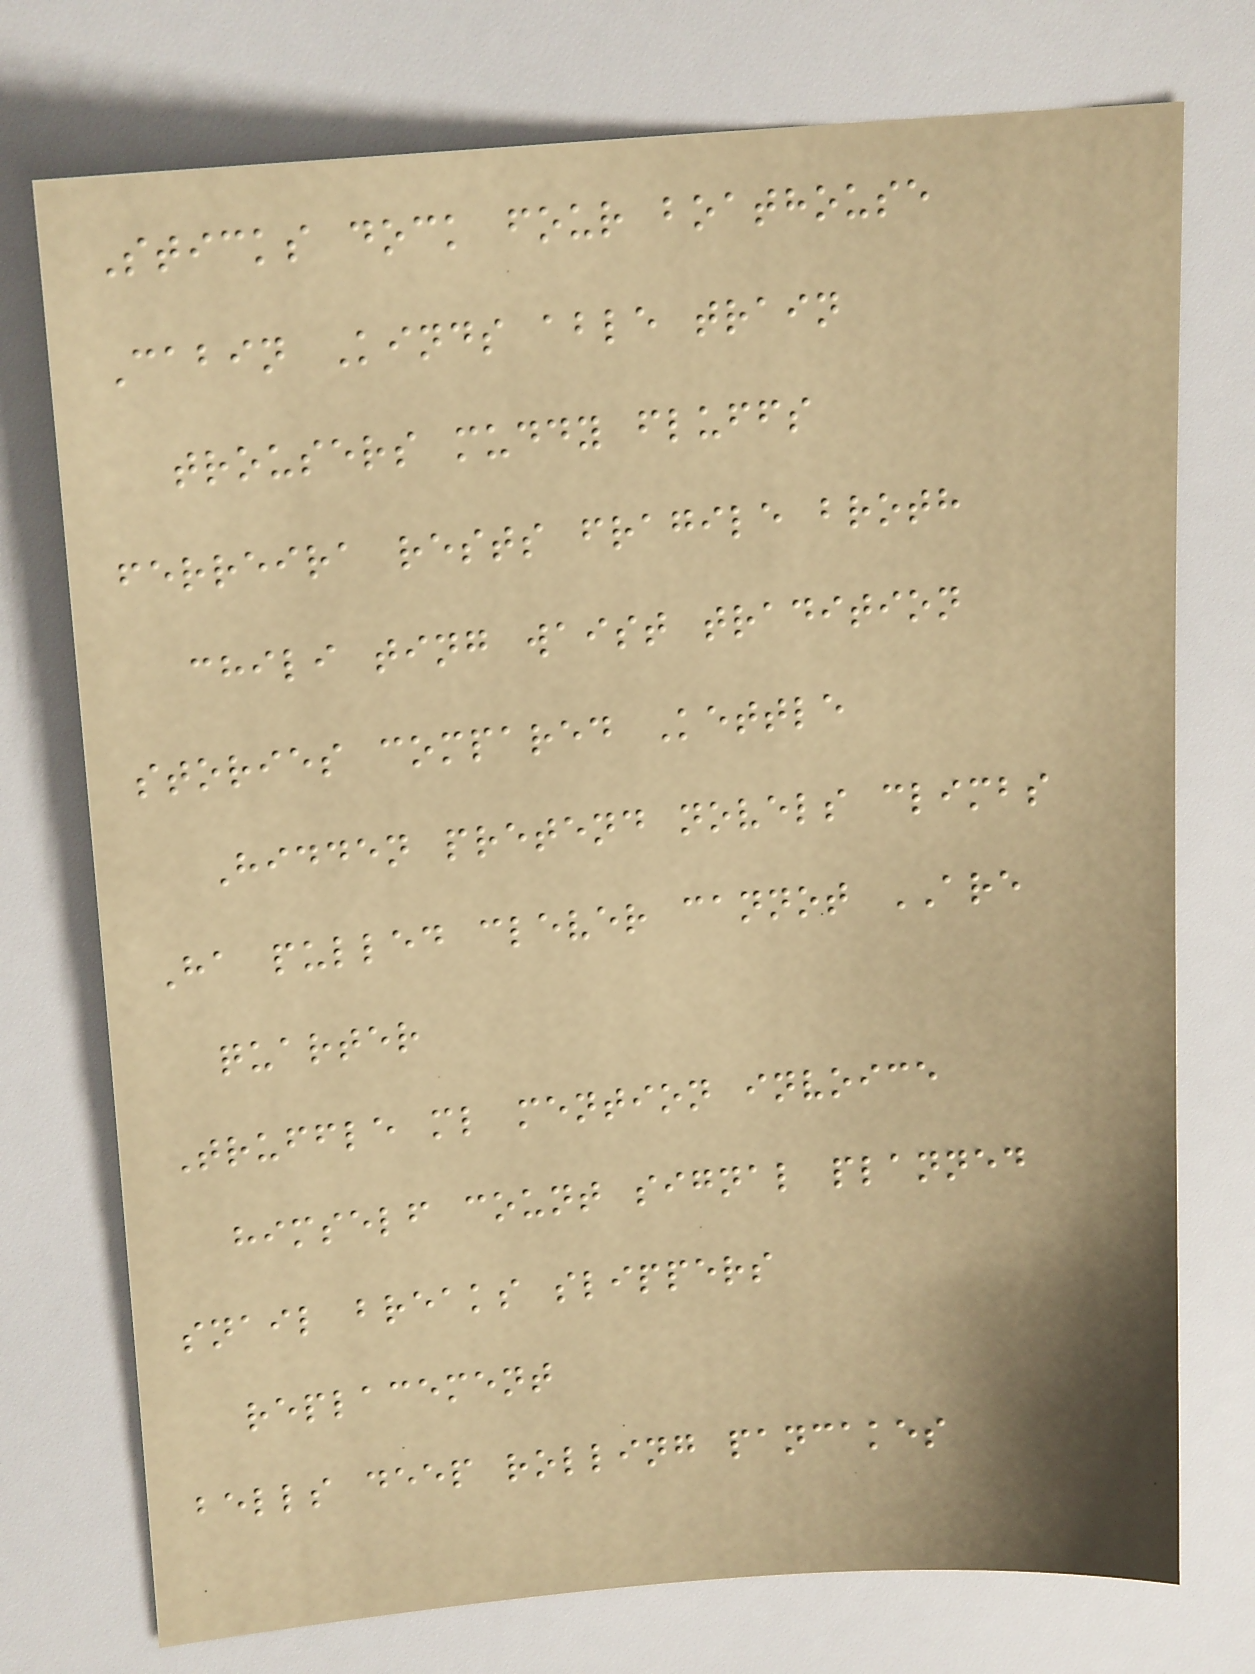Sticks dock four boathouse
Cabin Kinds able train
trousers muddy fluffs
ferreira rests fragile broth
chili ting waist tradition
stories compared Kettle
Hidden pretend novels climbs
Ha pulled clever cannot ARE
quarter
Truffle ml mention invoice
himself count signal planned
snail breaks slippers
replacement
bells deep rolling pancakes
